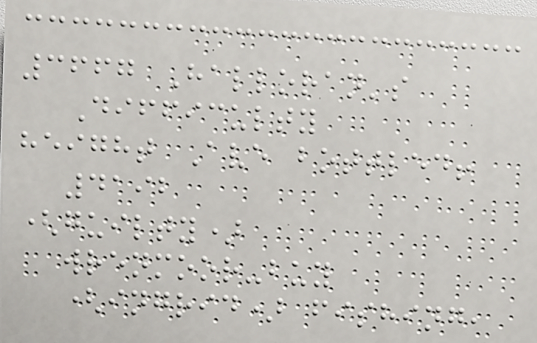3667 Halloran's
Difficulty
height Ave bottled!
4192
(guilty)
wrenmoor-buy
(ingrid) fishing,
